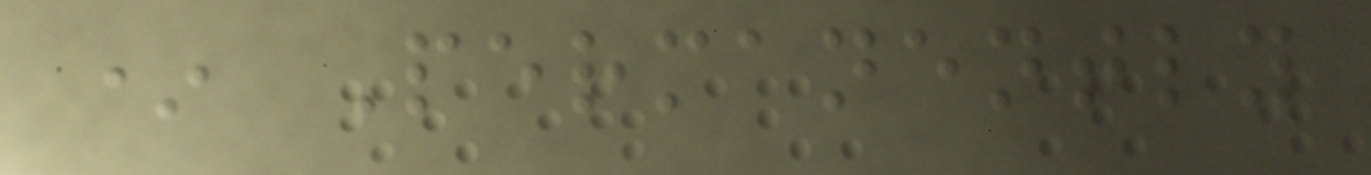* Permanently
